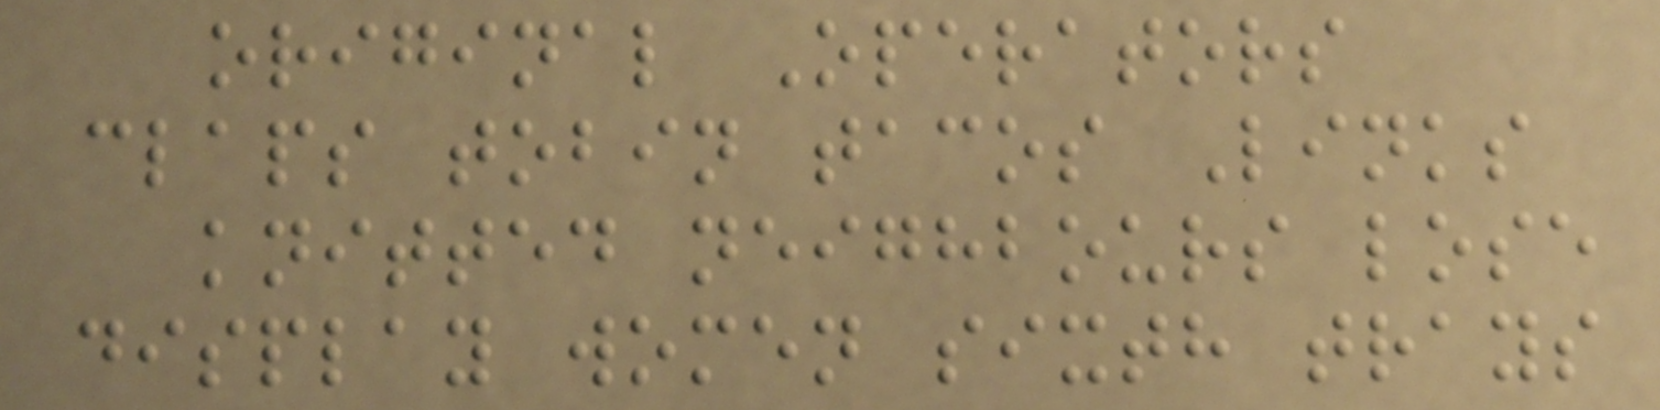original Operators
claps tobin tacos Links
knitted neighbours lose
display women sixth trays
